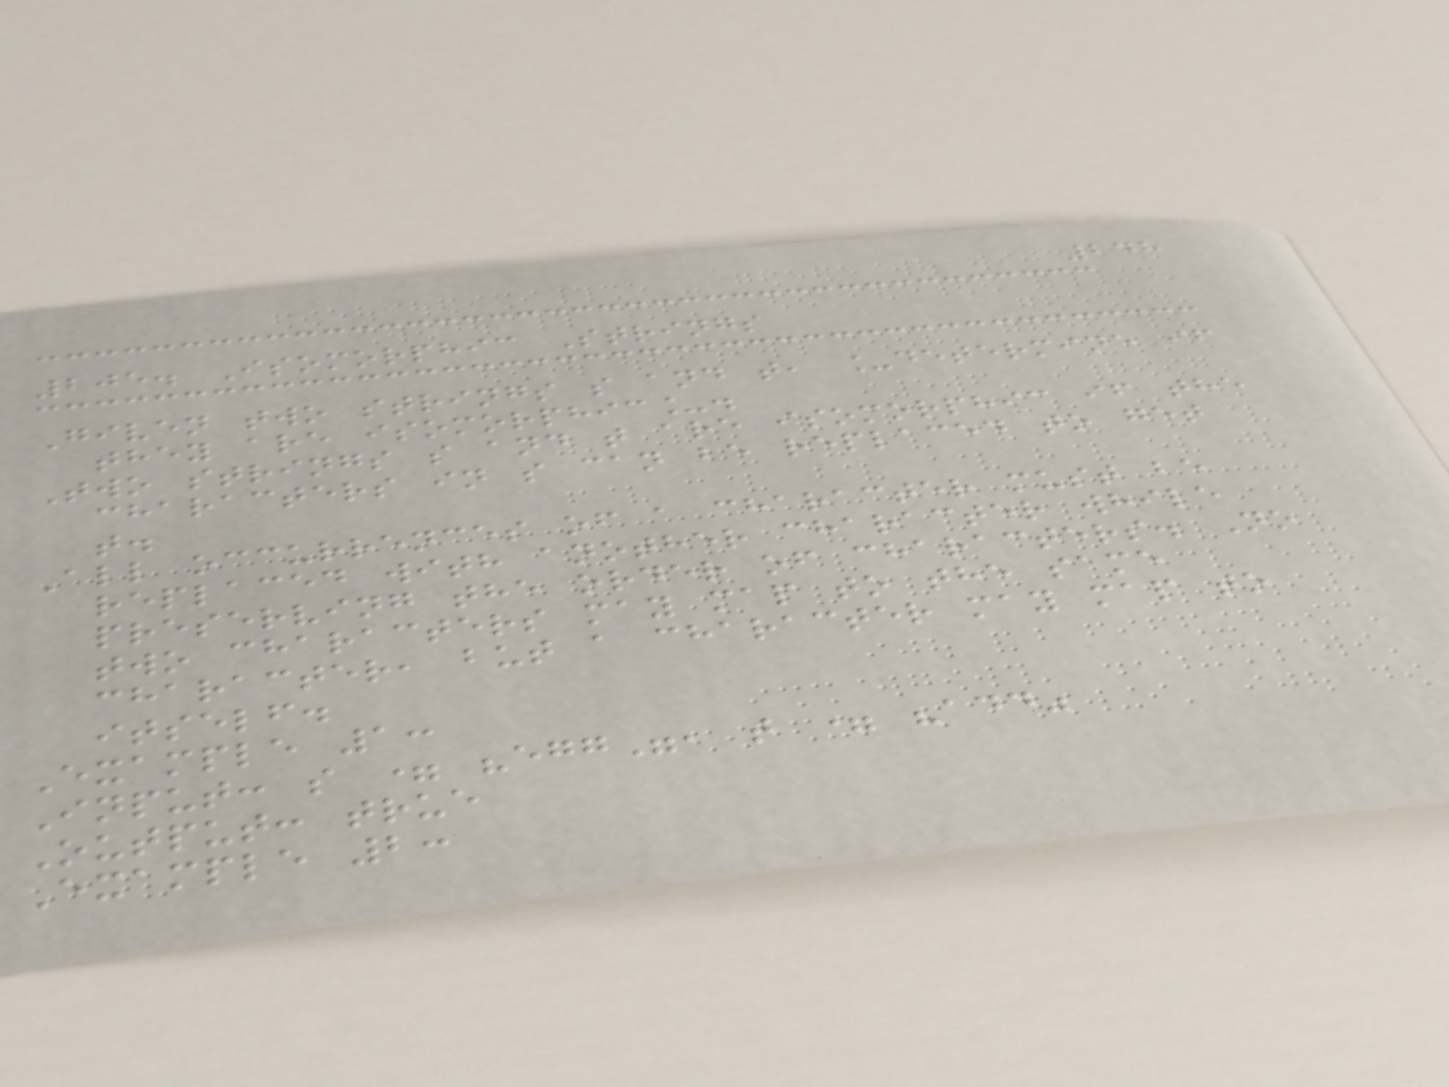248
205. Isomorphic Strings
Given two strings s and t, _determine if
they are isomorphic_.
Two strings s and t are isomorphic if the
characters in s can be replaced to get
t.
All occurrences of a character must be
replaced with another character while
preserving the order of characters. No
two characters may map to the same
character, but a character may map to
itself.
Example 1:
Input: s = "egg", t = "add"
Output: true
Example 2:
